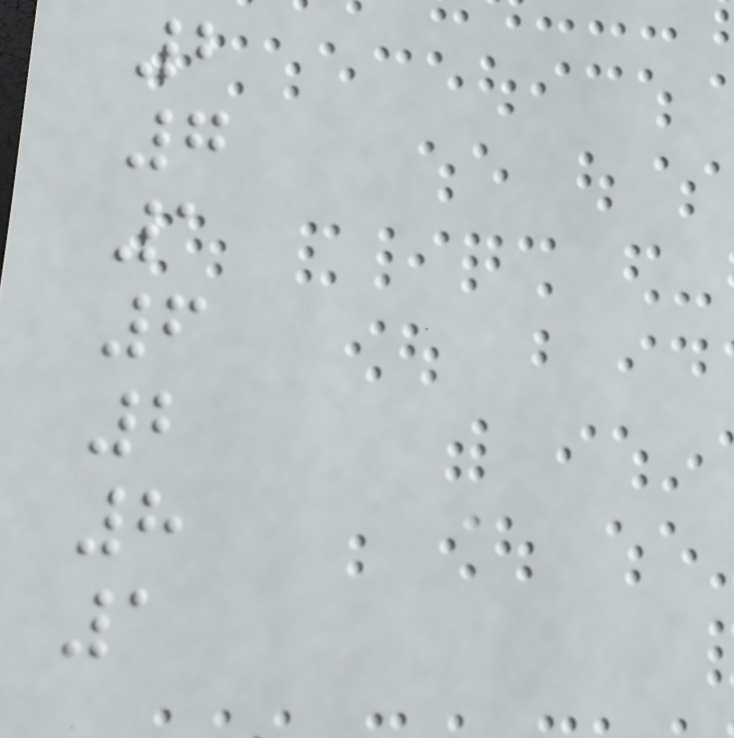2
7
1
6
2
8
1
